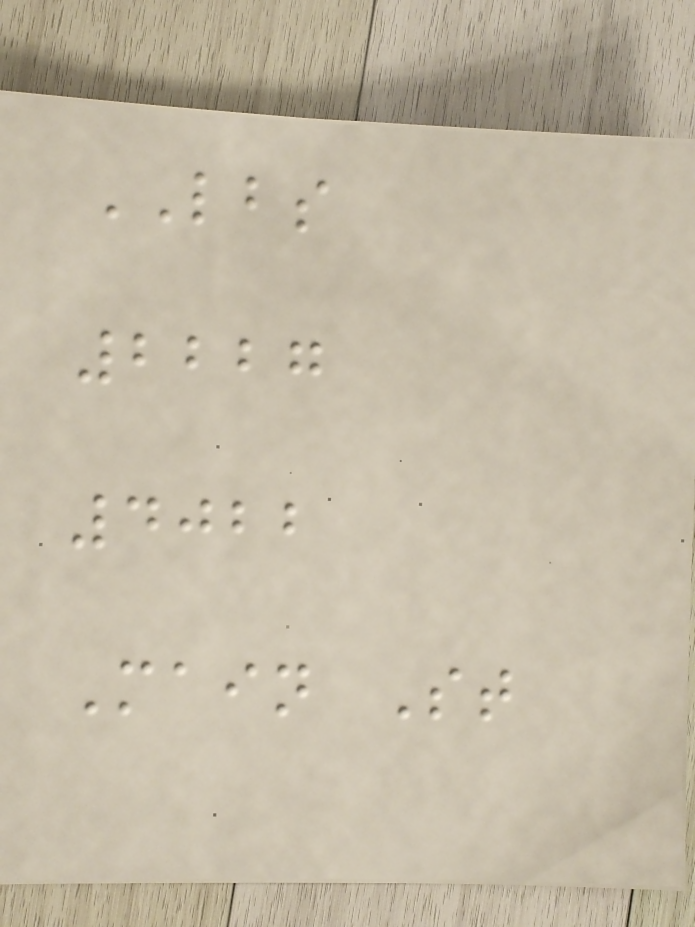LBS
2227
4022
Main St
